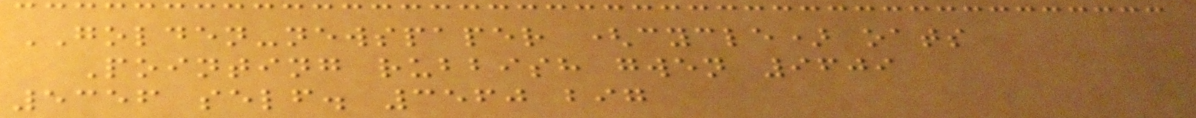GOLDEN-newspaper (cycle) oats
Pointing rubbish gwen 9609
5356 self. 3560 big
